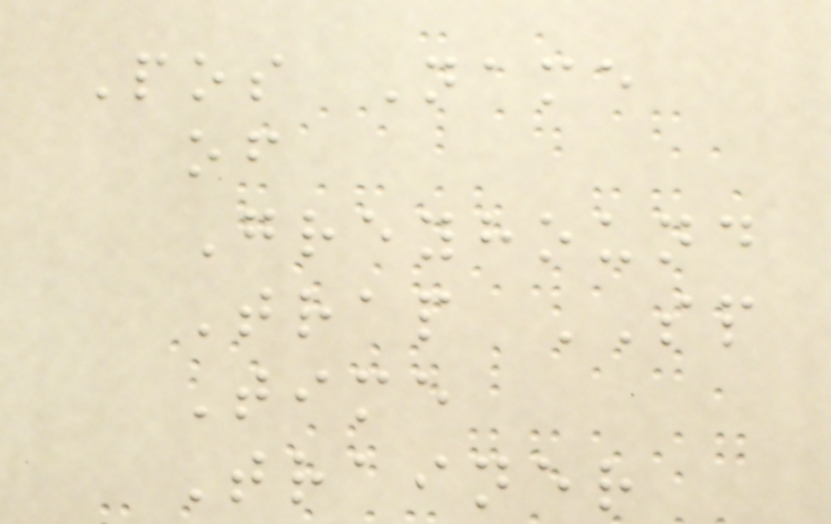Pos Name
of
Greyhound
Trap SP
Time
Trainer
